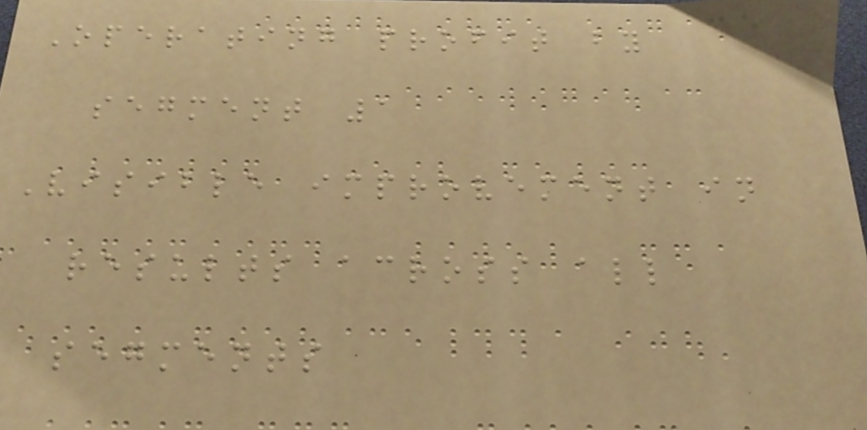Operating profit by
segment 1
Visible improvement in
results across all
segments
